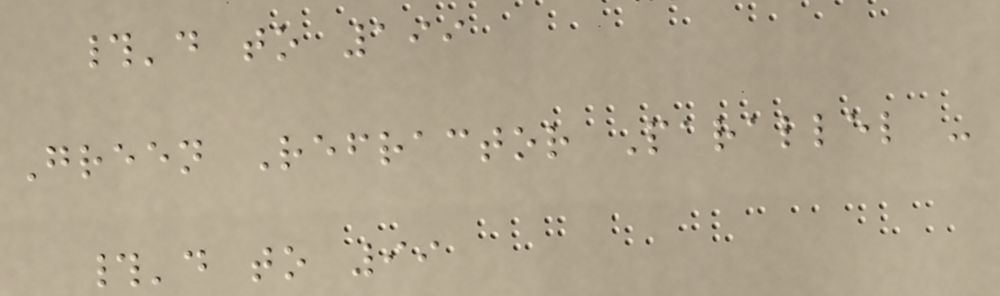#'d to 199
Green Refractor Parallel -
#'d to 99
